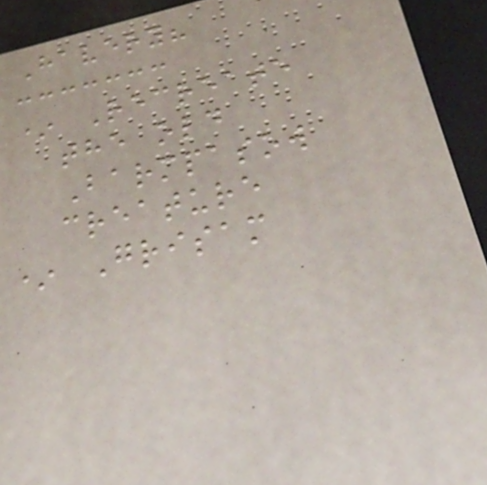Havery?
* Recreate
the old
Barmpasow
creature
* Grisam
